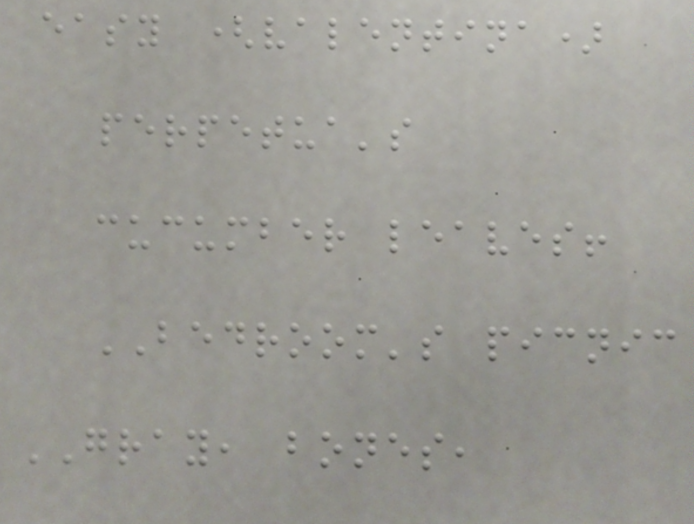easy (valentina)
perpetua's
cucumber leaves!
BEDROOM's picnic
GRAY, bones,
